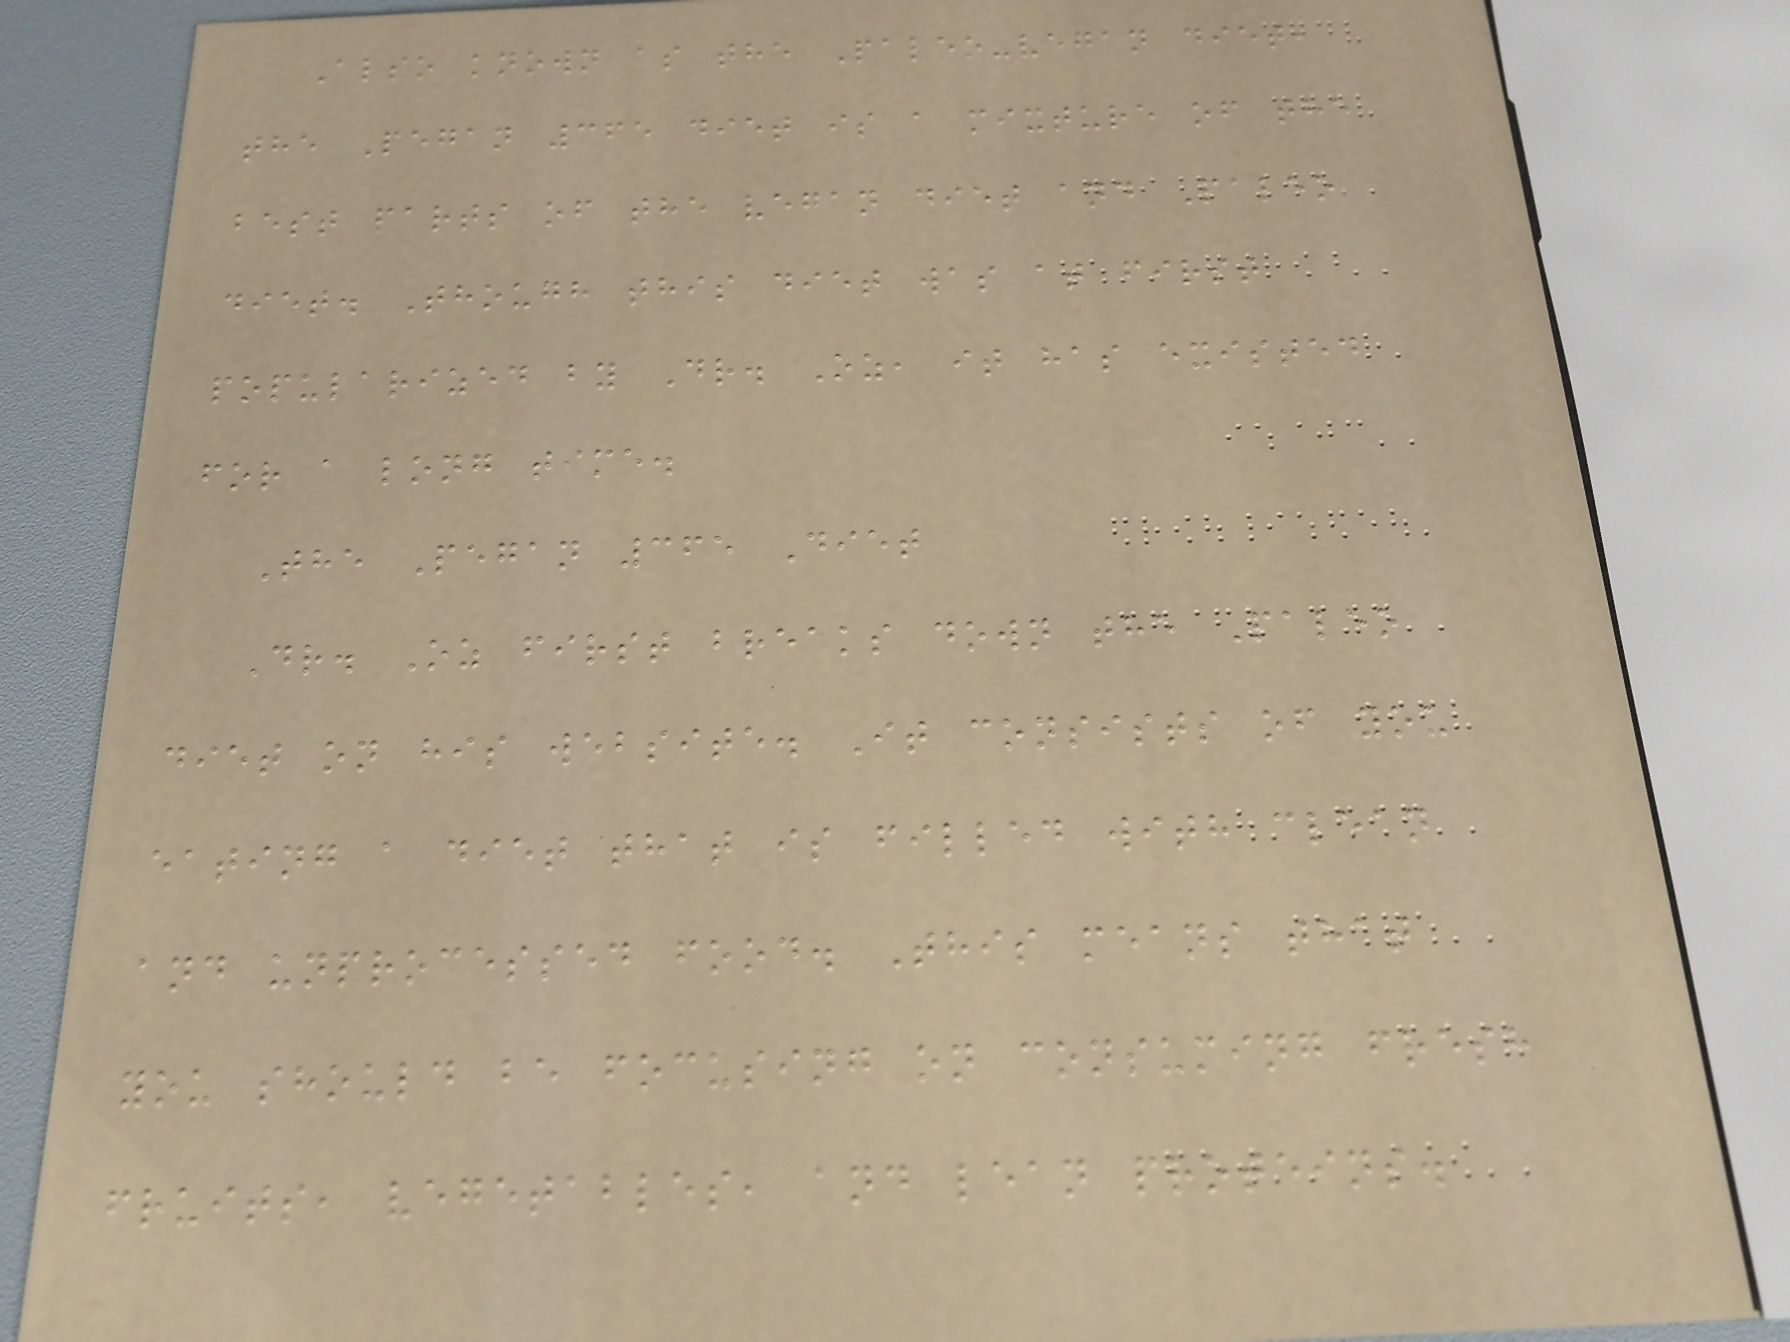Also known as the Paleo-vegan diet,
the Pegan 365 diet is a mixture of the
best parts of the vegan diet and Paleo
diet. Though this diet was at first
popularized by Dr. Oz, it has existed
for a long time.
The Pegan 365 Diet
Dr. Oz first breaks down the Paleo
diet on his website. It consists of you
eating a diet that is filled with clean
and unprocessed food. This means that
you should be focusing on consuming fresh
fruits, vegetables, and lean proteins.
